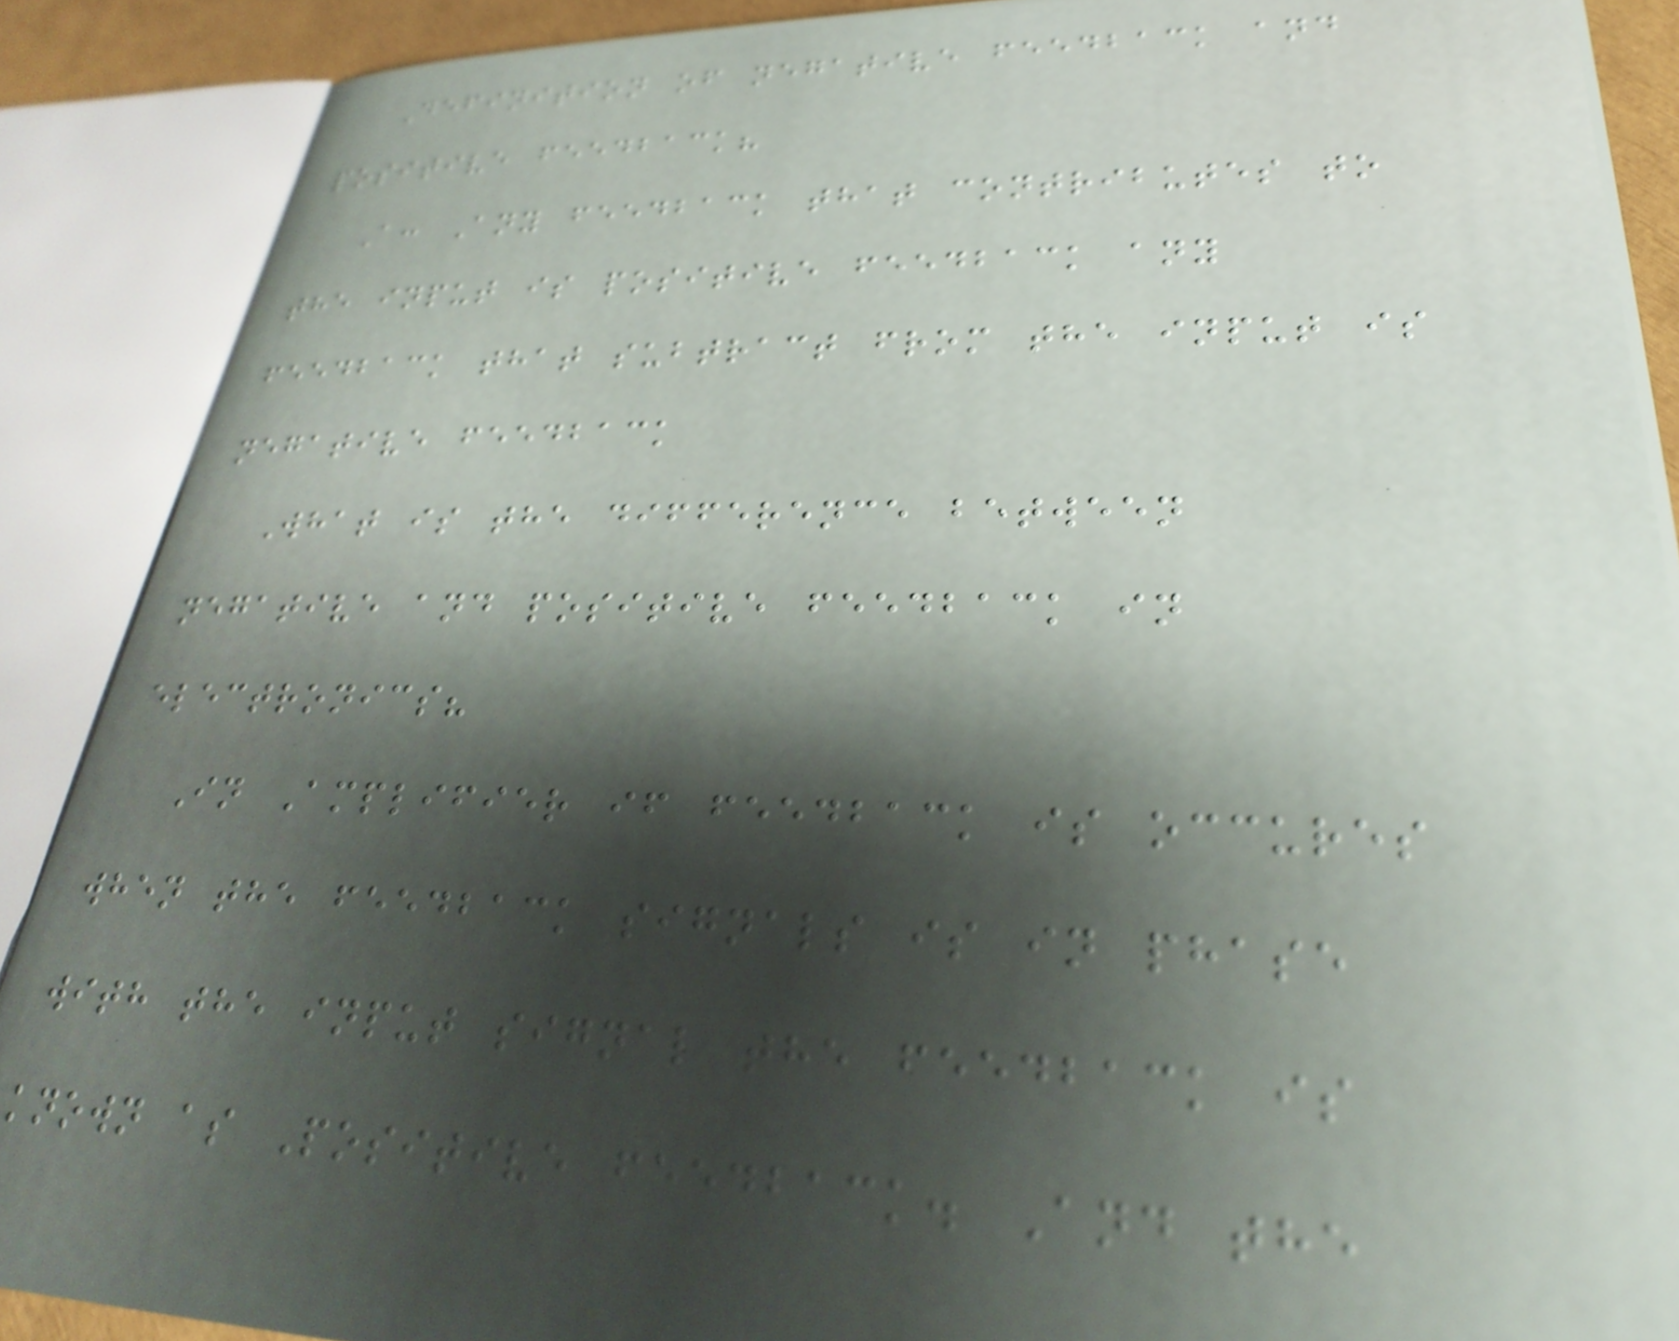Definition of negative feedback and
positive feedback?
A: Any feedback that contributes to
the input is positive feedback any
feedback that subtract from the input is
negative feedback
What is the difference between
negative and positive feedback in
electronics?
In Amplifier if feedback is occures
when the feedback signals is in phase
with the input signal the feedback is
known as Positive feedback. And the
